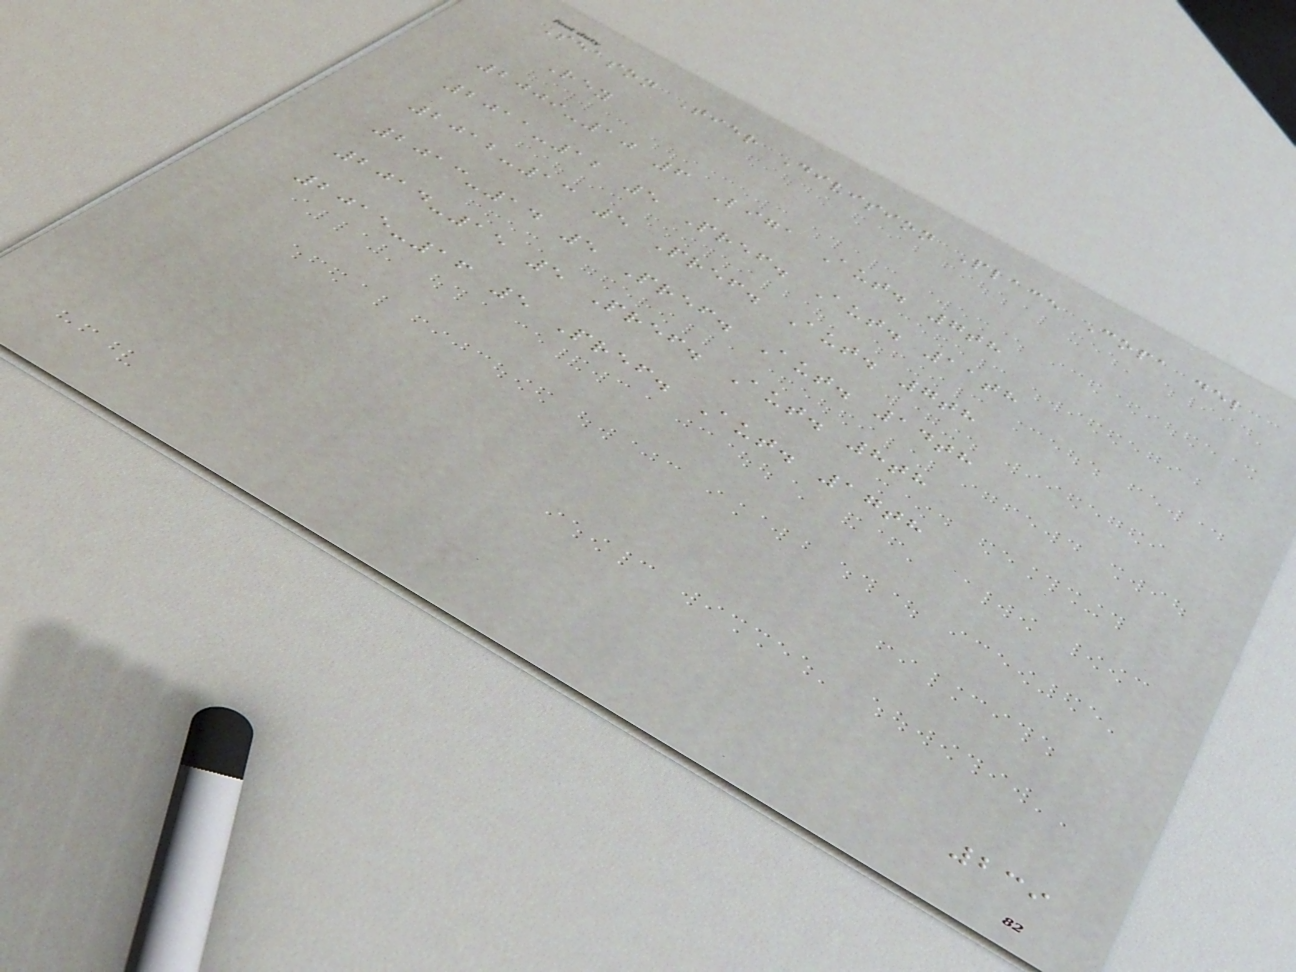Season Tier Division Place Copa del
Rey
2009-10 6 Liga Aut. 7th
2011-12 5 Pref. Aut. 11th
2012-13 5 Pref. Aut. 7th
2013-14 5 Pref. Aut. 14th
2014-15 5 Pref. Aut. 8th
2015-16 5 Pref. Aut. 17th
239
